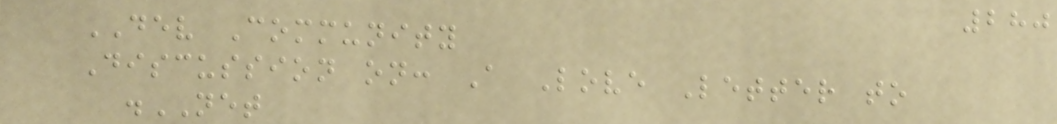280
DEV Community
Discussion on: A Love Letter to
.NET
